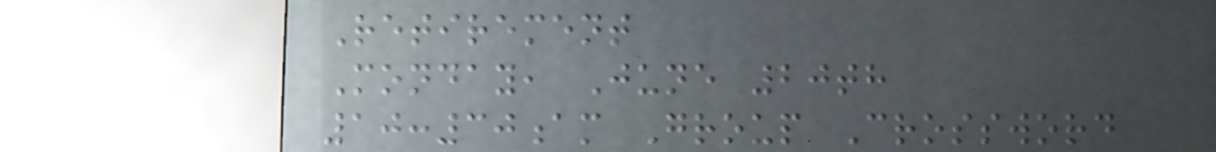Retirement
Monday, June 20th
10:30am Group Crossword
